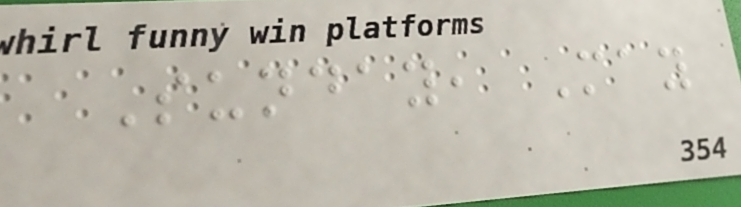Sunday, May
